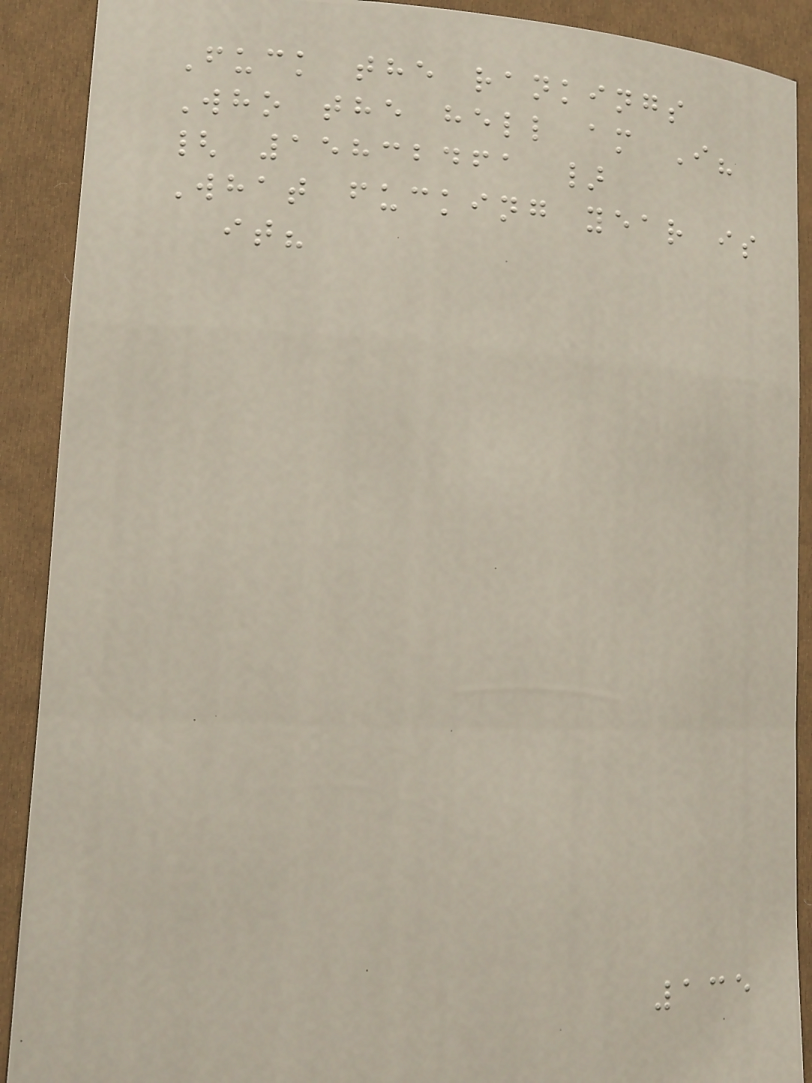Fuck the rankings
Who the hell am I?
{ 15832461 }
What fucking year is
it?
135
